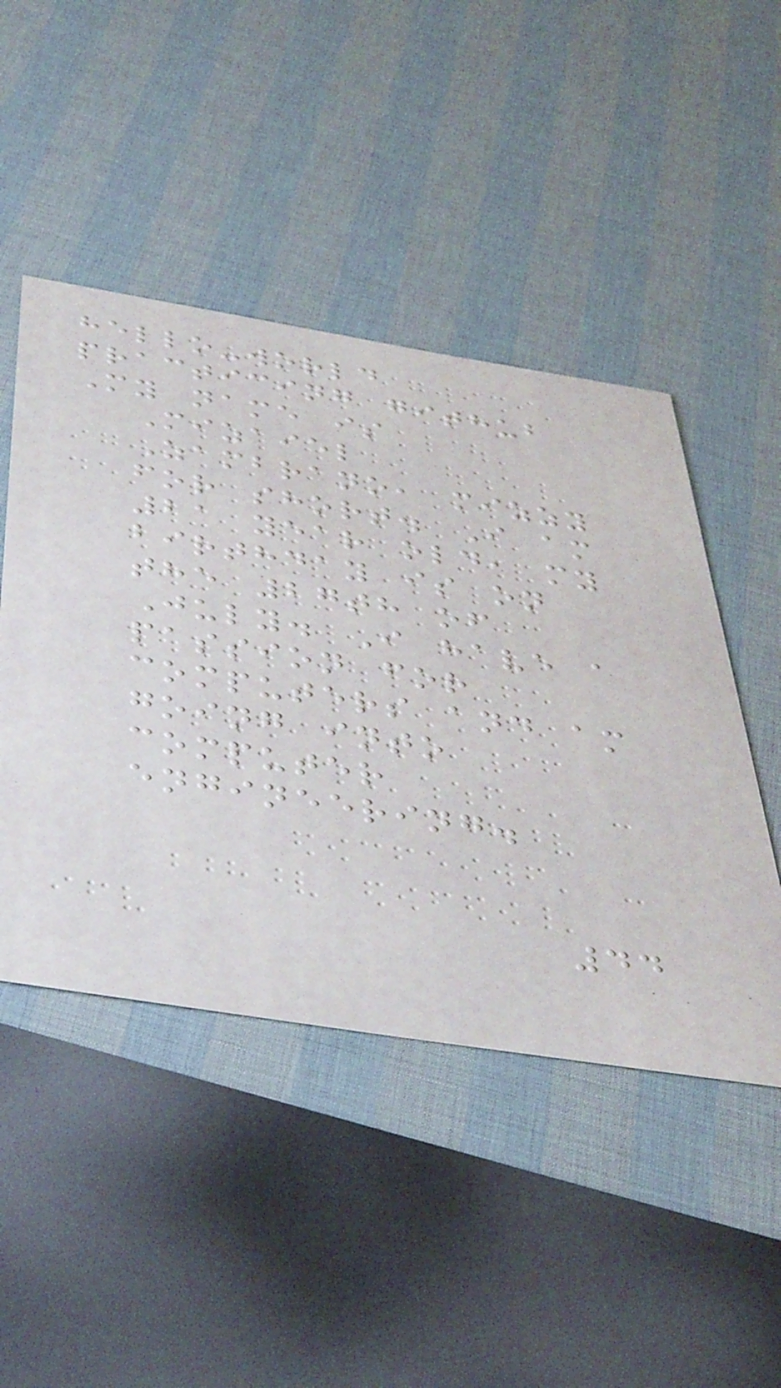hello-world
practicing github
My name is
Mizaiel
Zambrano, mizzy
for short. I am
21 year old, my
birthday is on
the 27th of
July. I have a
passion for
computers and am
going into
computer
engineering.
44
